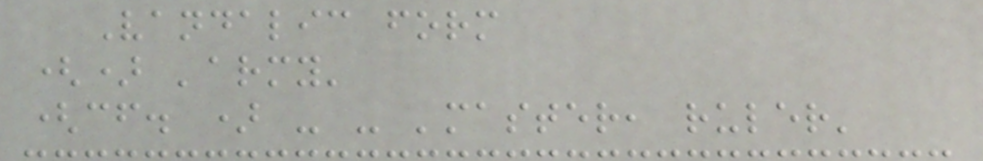Vandalic form
() 'army'
(cf. ) - - 'master, ruler'
